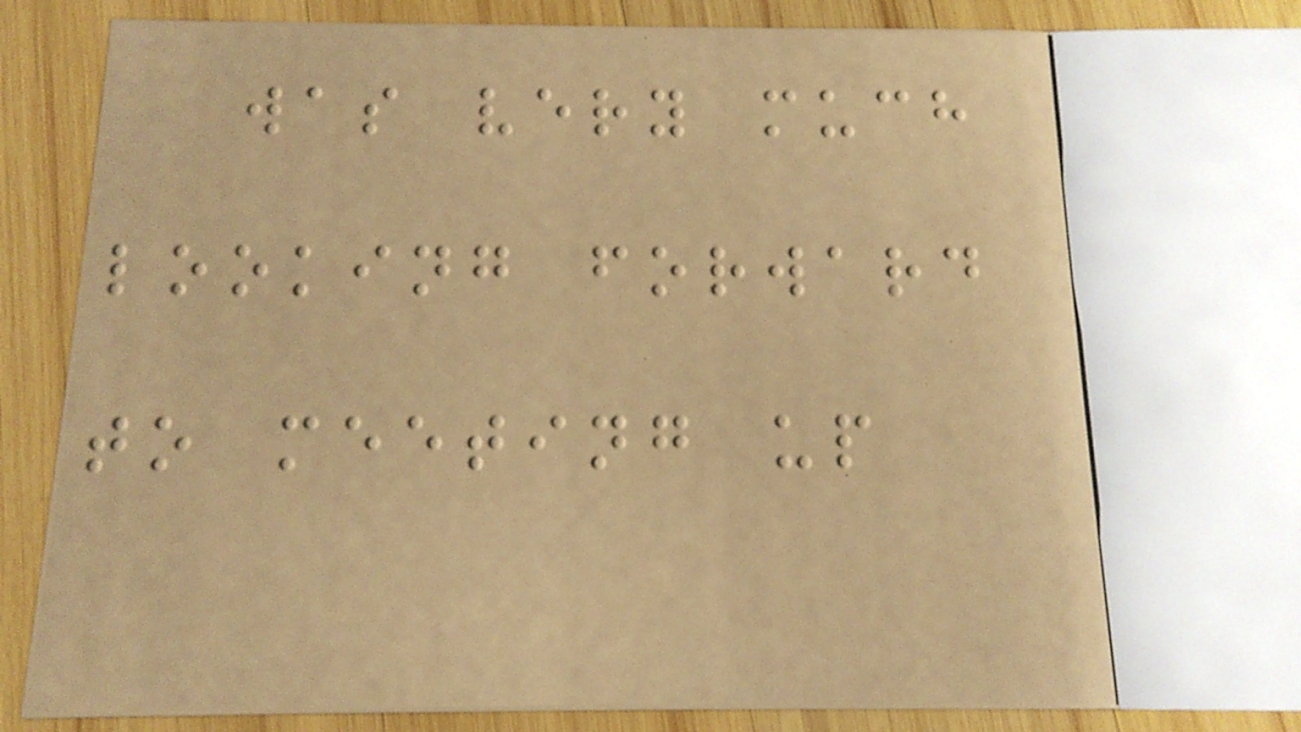was very much
looking forward
to meeting up
